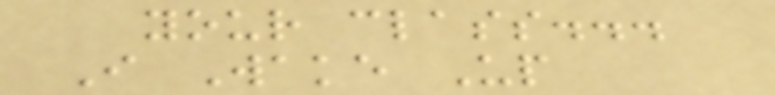your class...
I Wake Up
